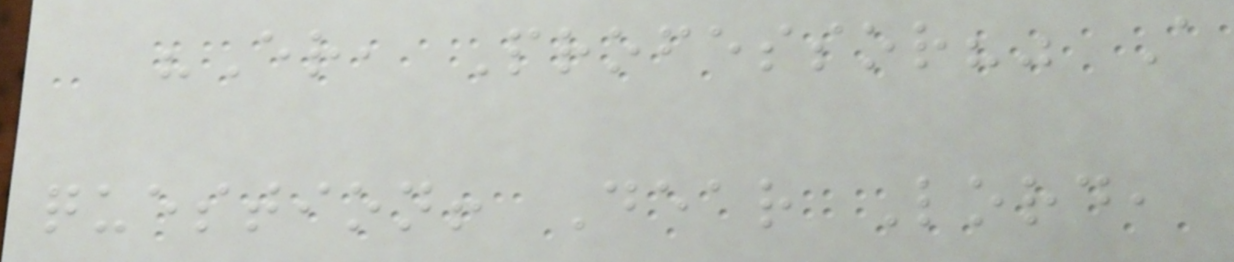"Er, Professor?" A
question! Dear Lord,
